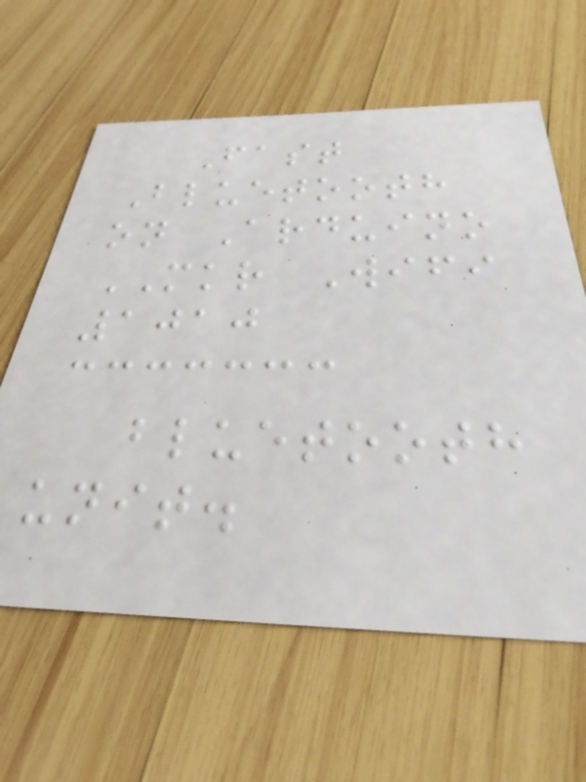Fast
Bluetooth
on Arduino
MKR Wifi
1010
bluetooth
unit.
